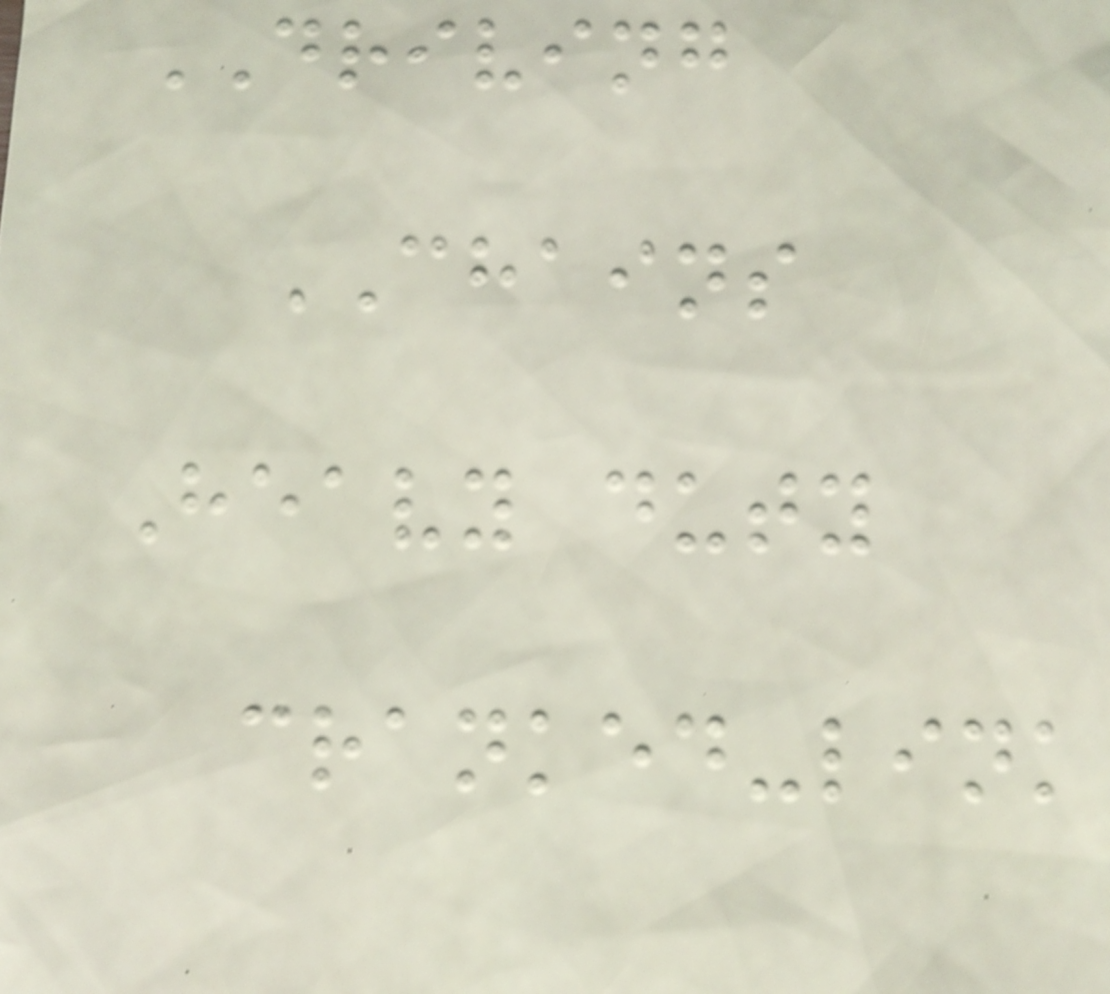DRIVING
CHAINS
Heavy duty
cranked-link
